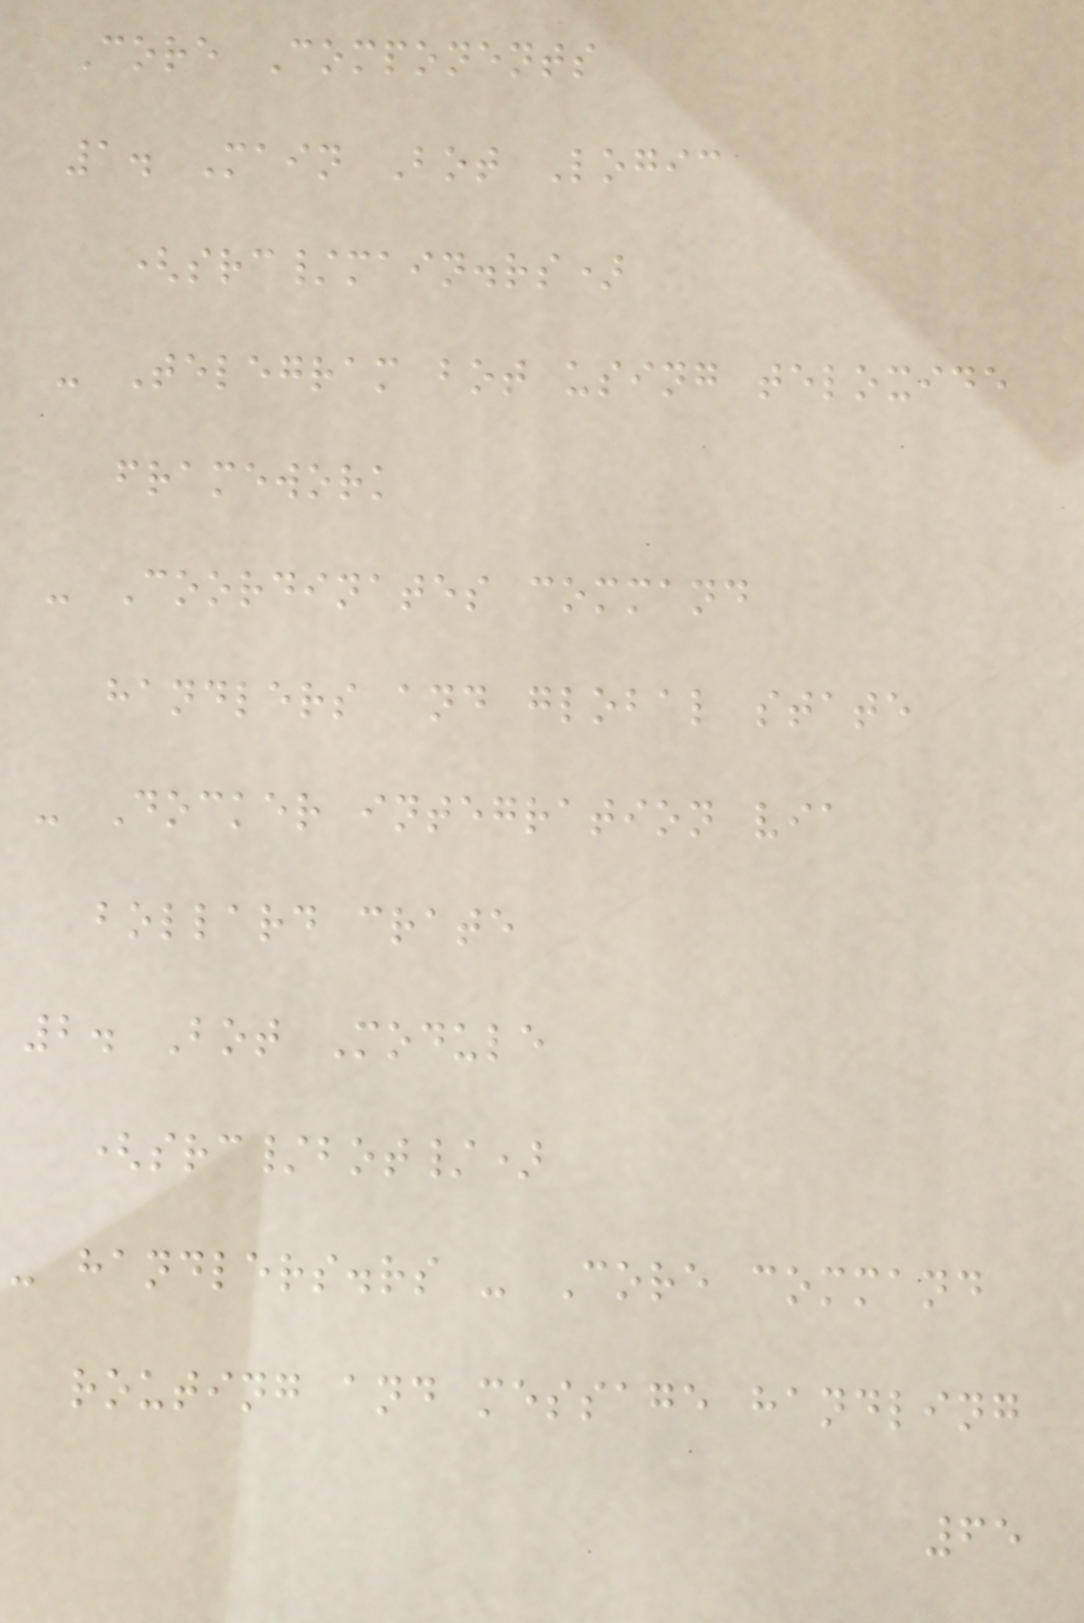Core Components
1. Main Bot Logic
(src/main.rs)
- Telegram bot using teloxide
framework
- Coordinates command
handlers and global state
- Docker integration via
bollard crate
2. Bot Module
(src/bot/)
- handlers.rs - Core command
routing and message handling
65
